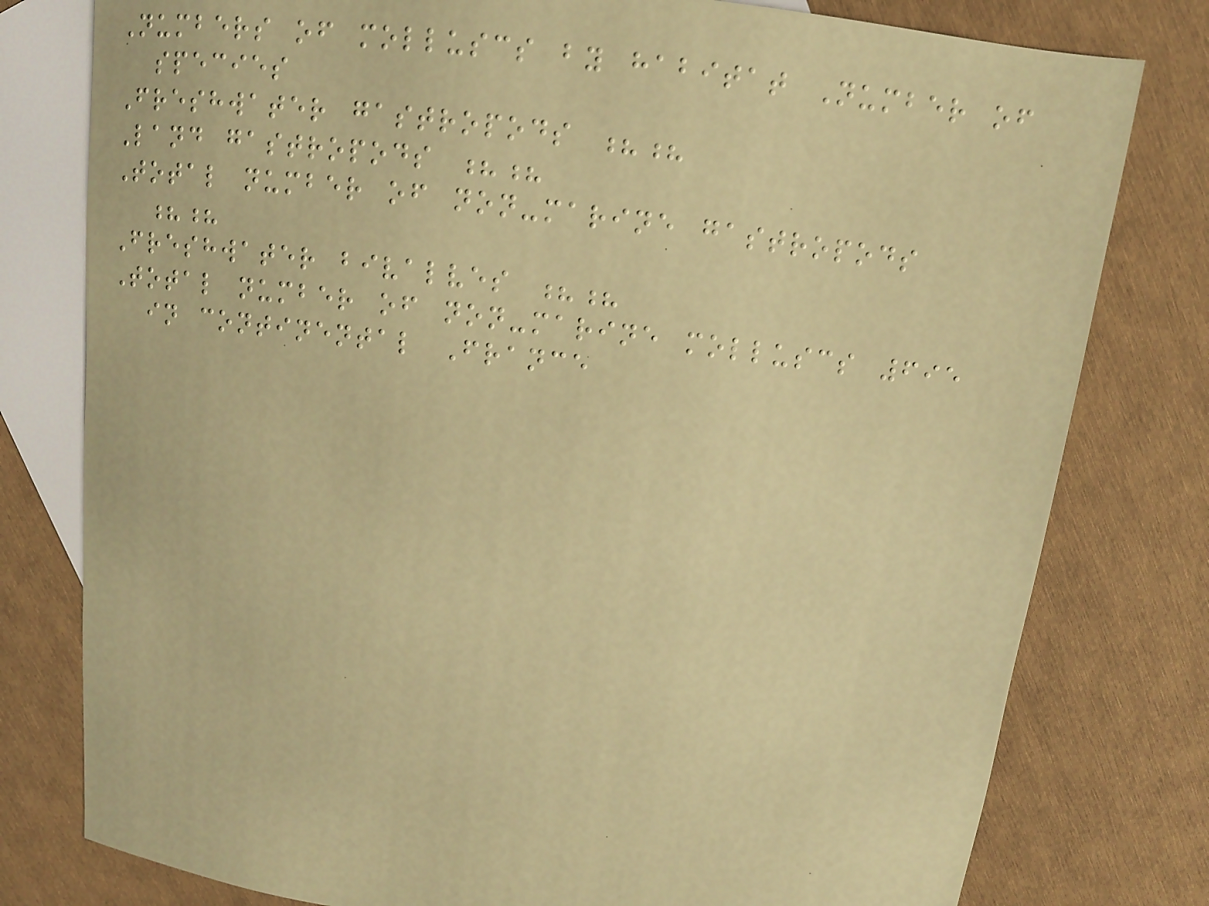Numbers of molluscs by habitat Number of
species
Freshwater gastropods ??
Land gastropods ??
Total number of non-marine gastropods
??
Freshwater bivalves ??
Total number of non-marine molluscs 695
in continental France
